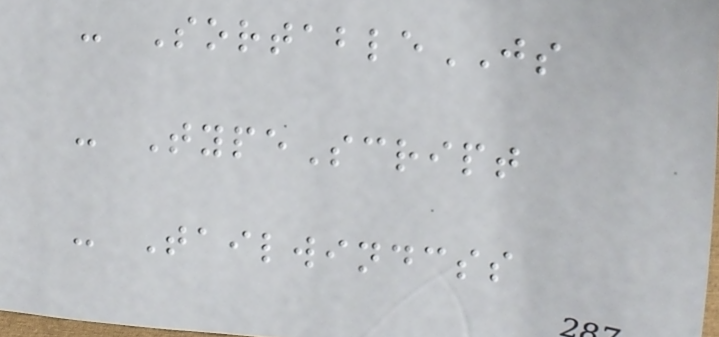- SortableJS
- TypeScript
- Tailwindcss
